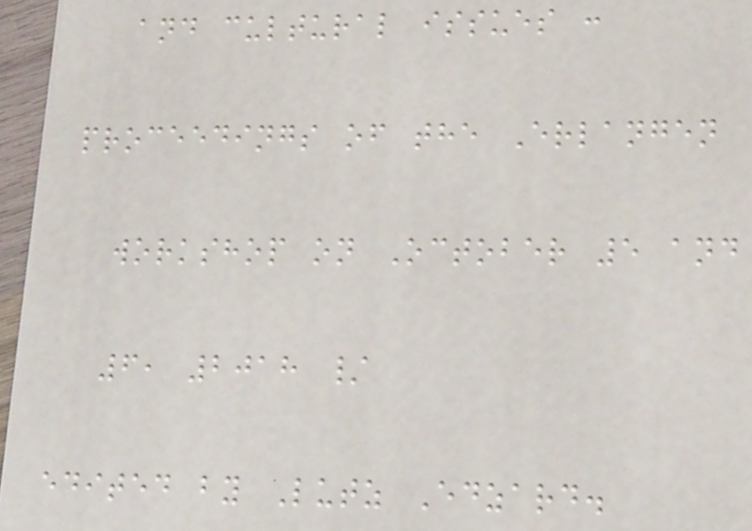and cultural issues :
proceedings of the Erlangen
workshop on October 5 and
6, 2018 /
edited by Lutz Edzard.
